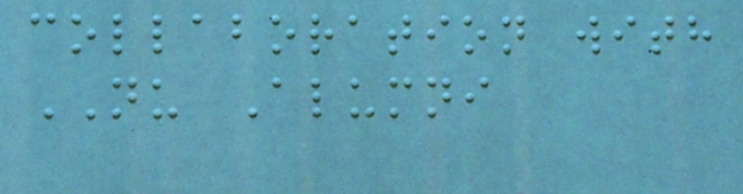collaboration with
NU Alumni
